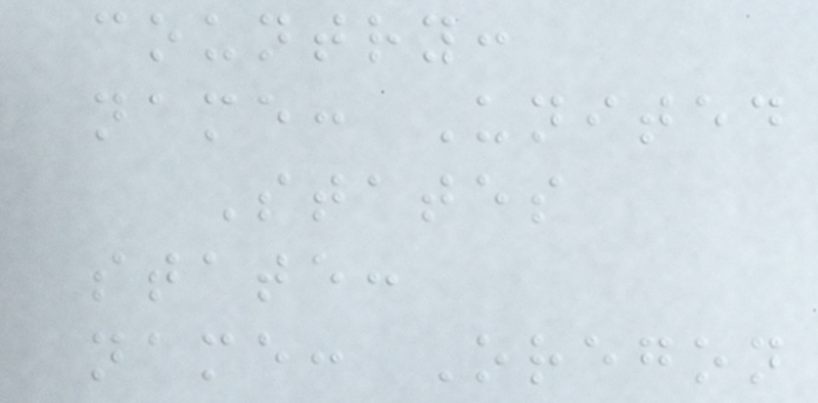country:
name: United
States
state:
name: Oregon
